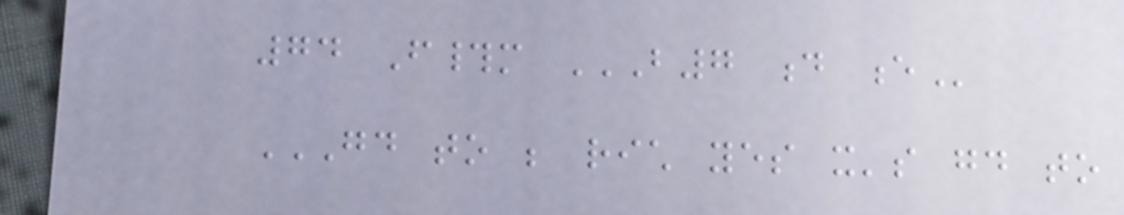74 F#m B7 D E
GOOD TO BE RICH YES IT'S GOOD TO
